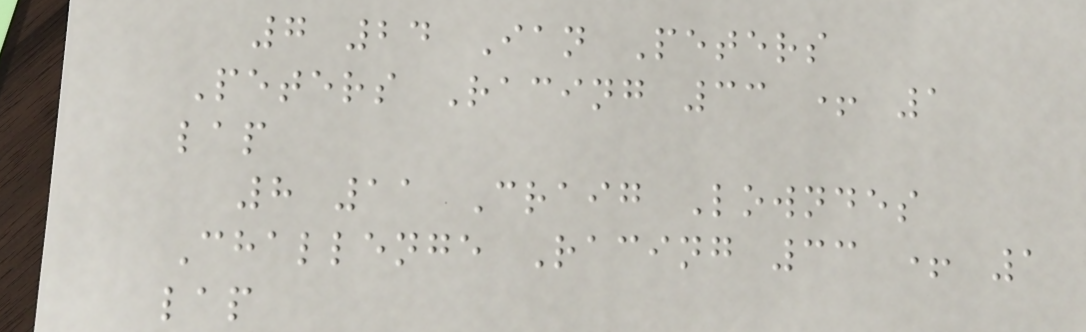7 24 Ian Peters
Peters Racing 33 + 1
lap
8 11 Craig Lowndes
Challenge Racing 33 + 1
lap
